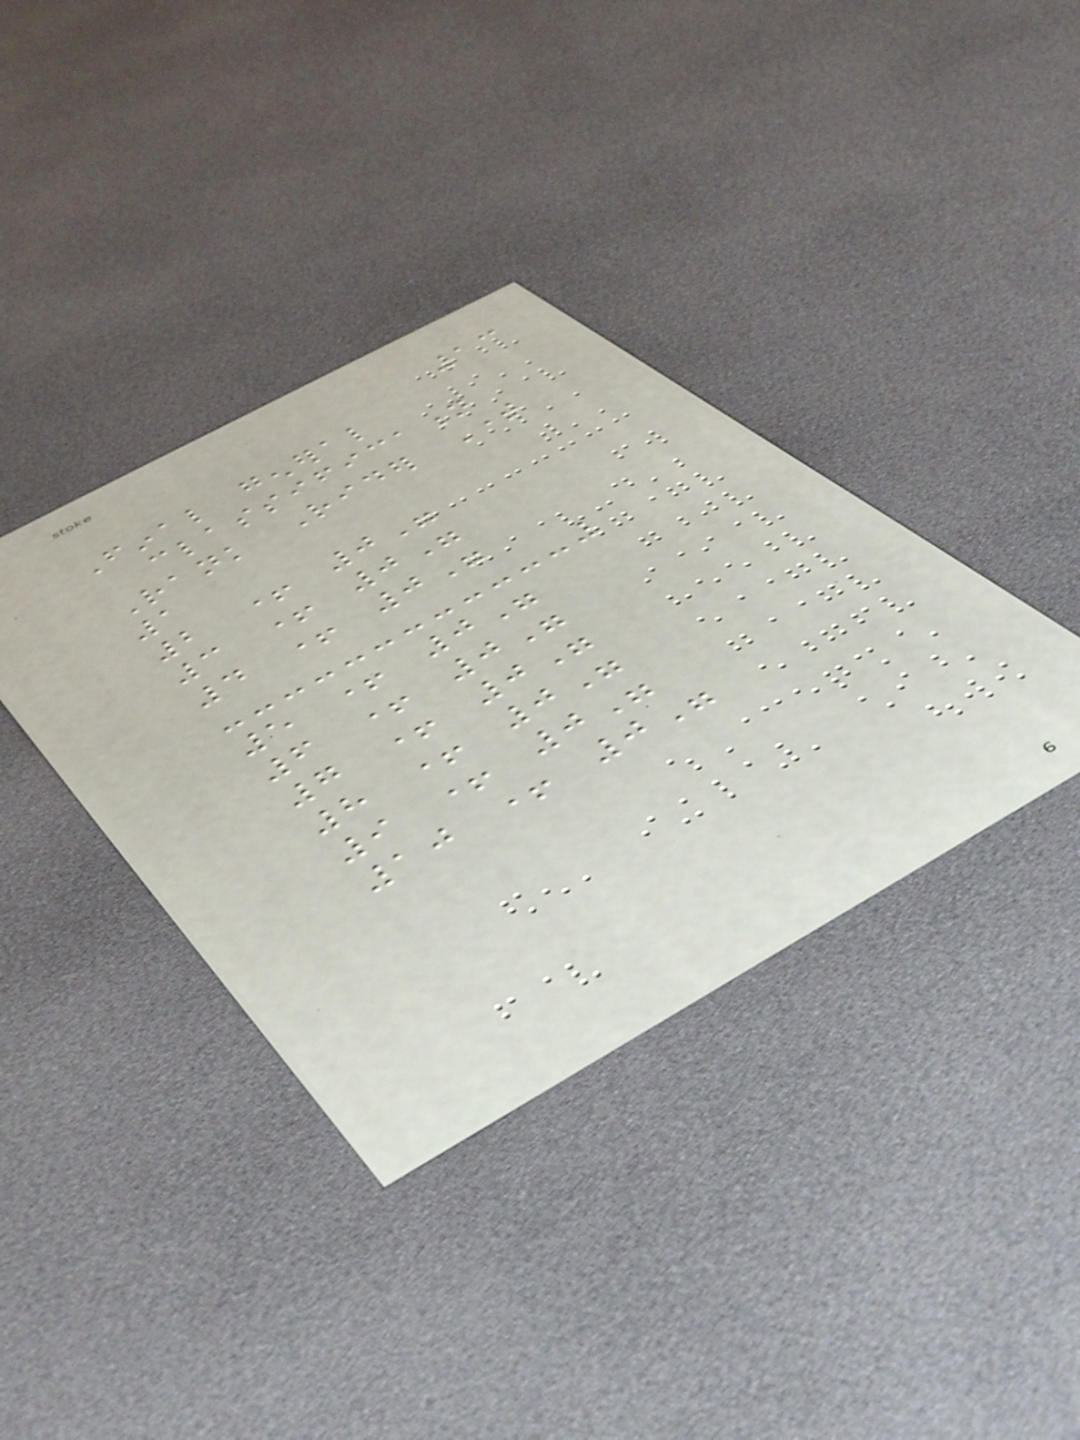13
Final general
classification
Rank Rider Time
1
2 + 0"
3 + 0"
4 + 0"
5 + 0"
6 + 0"
7 + 0"
8 + 0"
9 + 0"
10 + 0"
